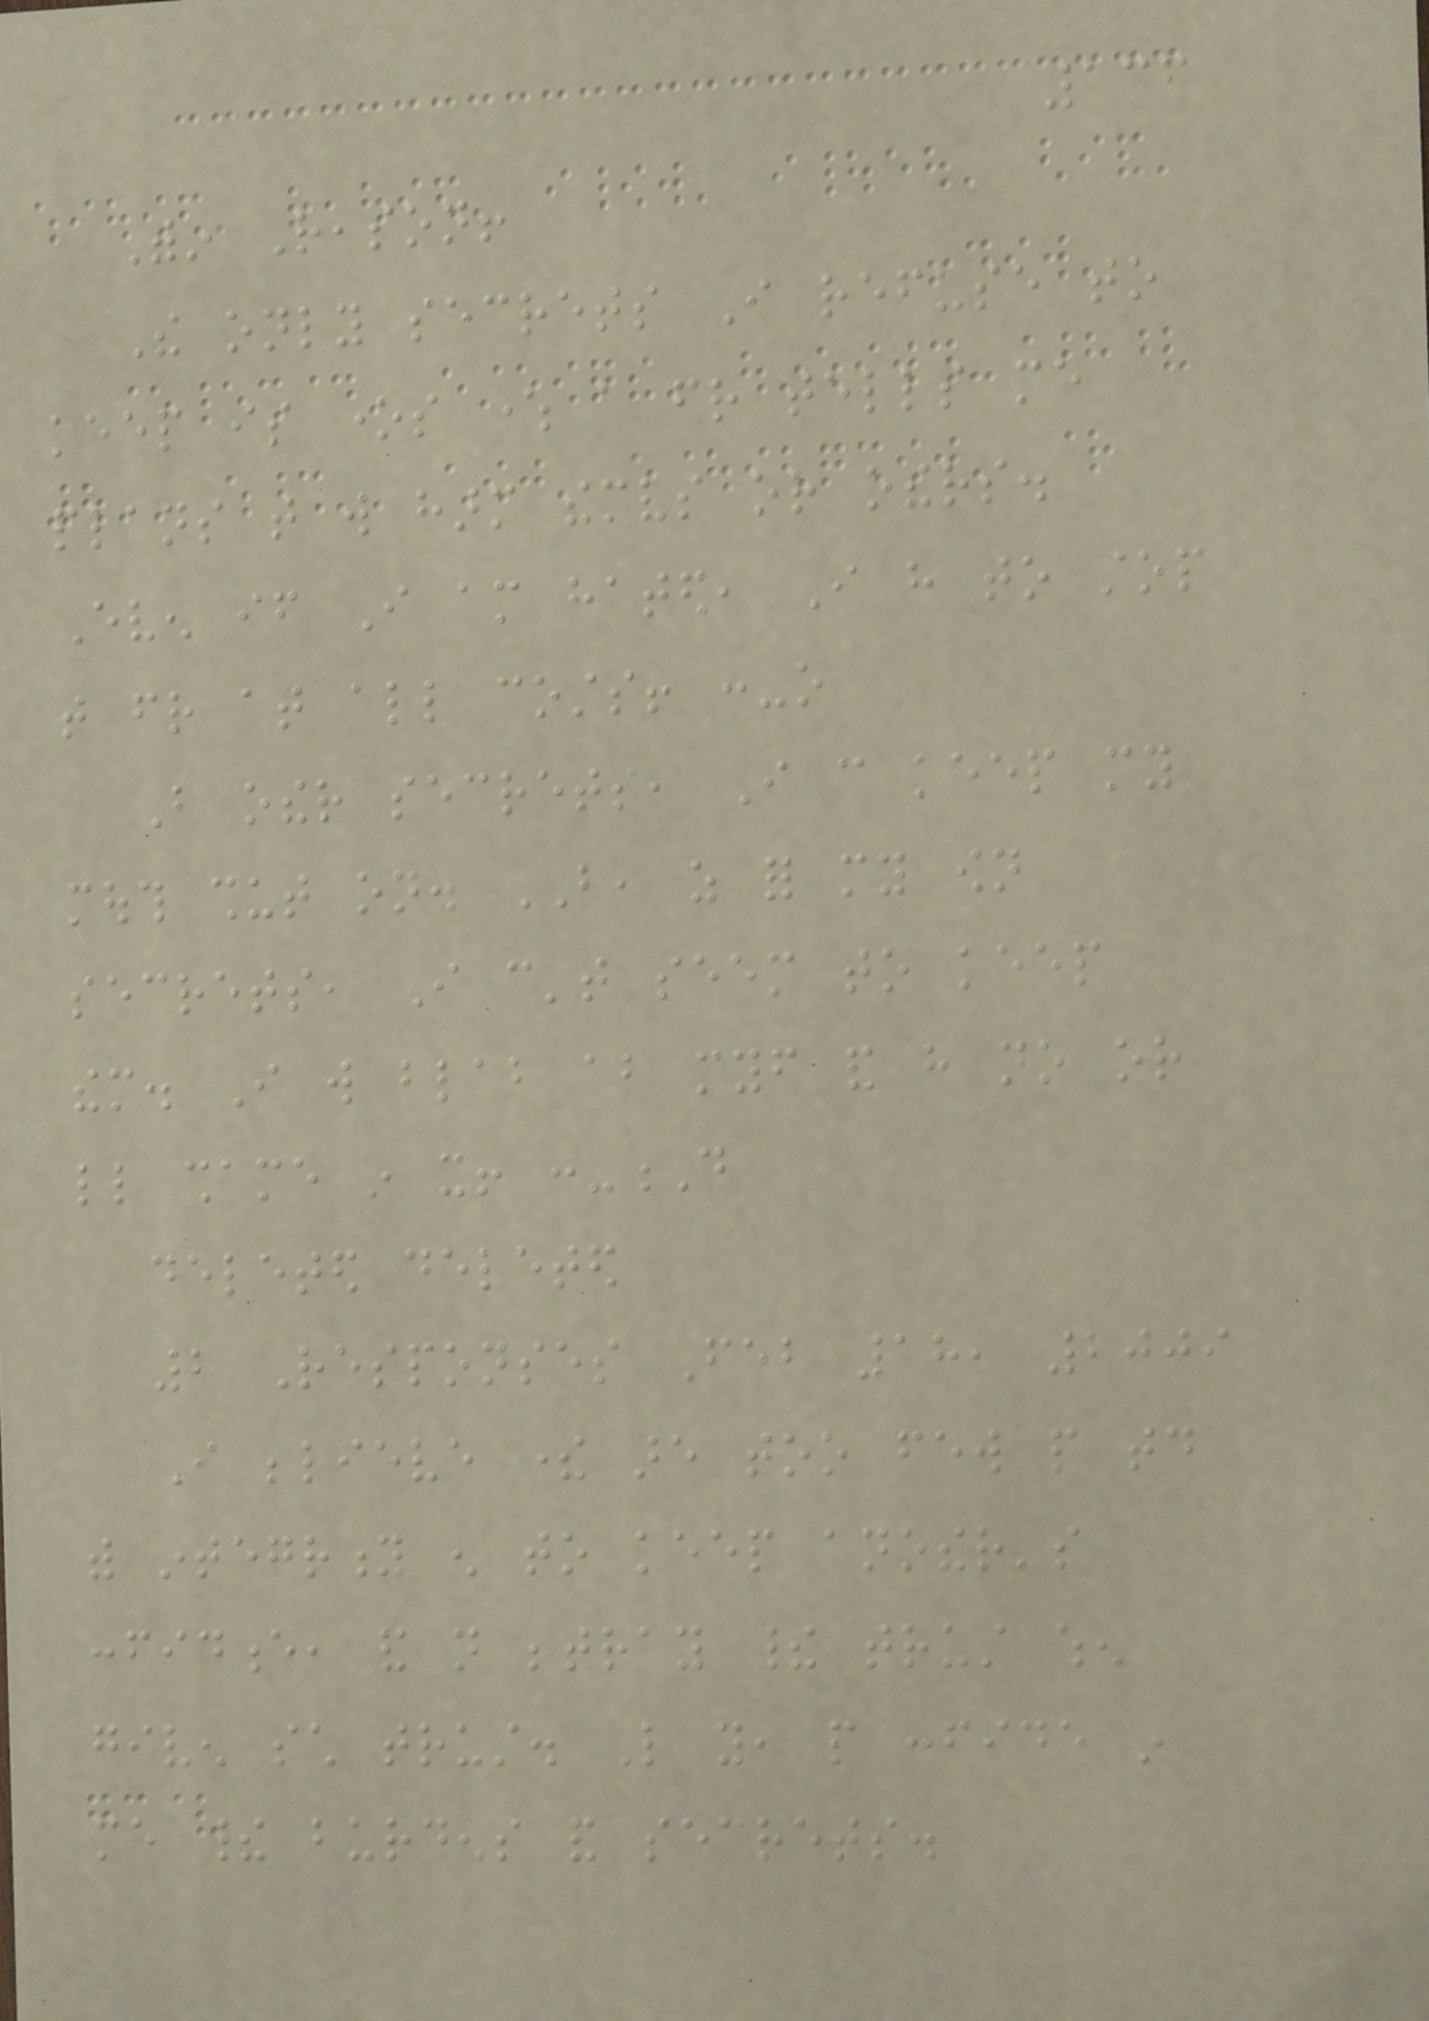136
Within Reason!
The only secrets I refuse to
keep is ones where a friend tells me
plans that will harm themselves or others.
Even if I am hated, I have to stop
that friend at all costs! :-o
But other secrets, I can keep my
mouth shut on. BUT, as for my own
secrets, I can't seem to keep
them. I will blab about myself and have no or
little shame in it! :-D
deleted deleted
2 Responses Feb 18, 2009
I believe there are too few people today
with integrity enough to keep another's
confidence, and not betray their trust when
given such trust. Like you, people confide in
me their burdens and secrets.
